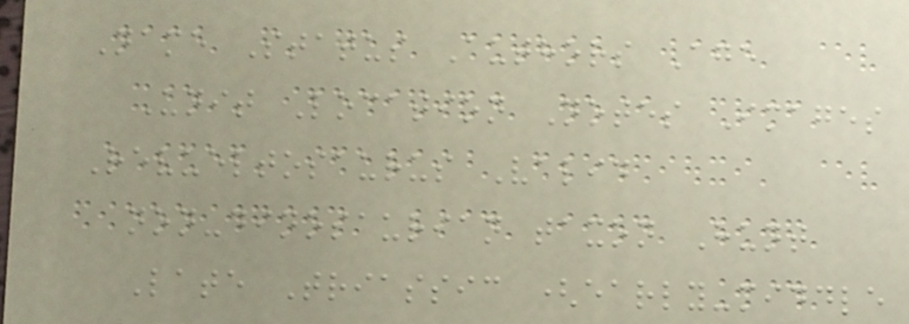Name Status Authors Age
Unit Location Notes Images
Revueltosaurus Valid
non-dinosaurian taxon Hunt
Late Triassic (early-middle
